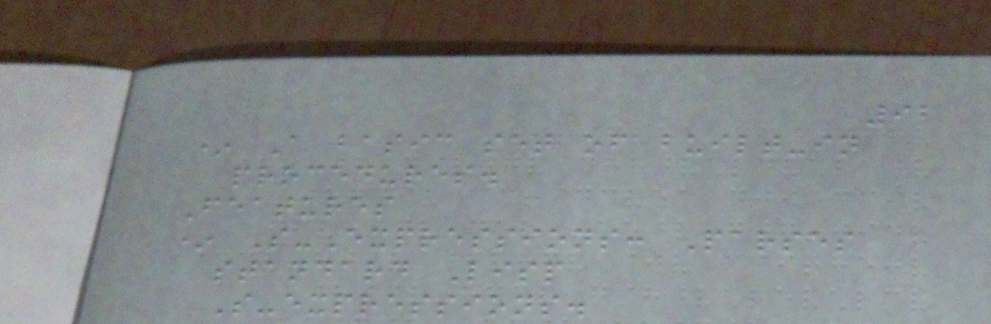92
* A basic set of built-in
procedures.
Features
* S-Expressions: Parses
standard Lisp
S-expressions.
